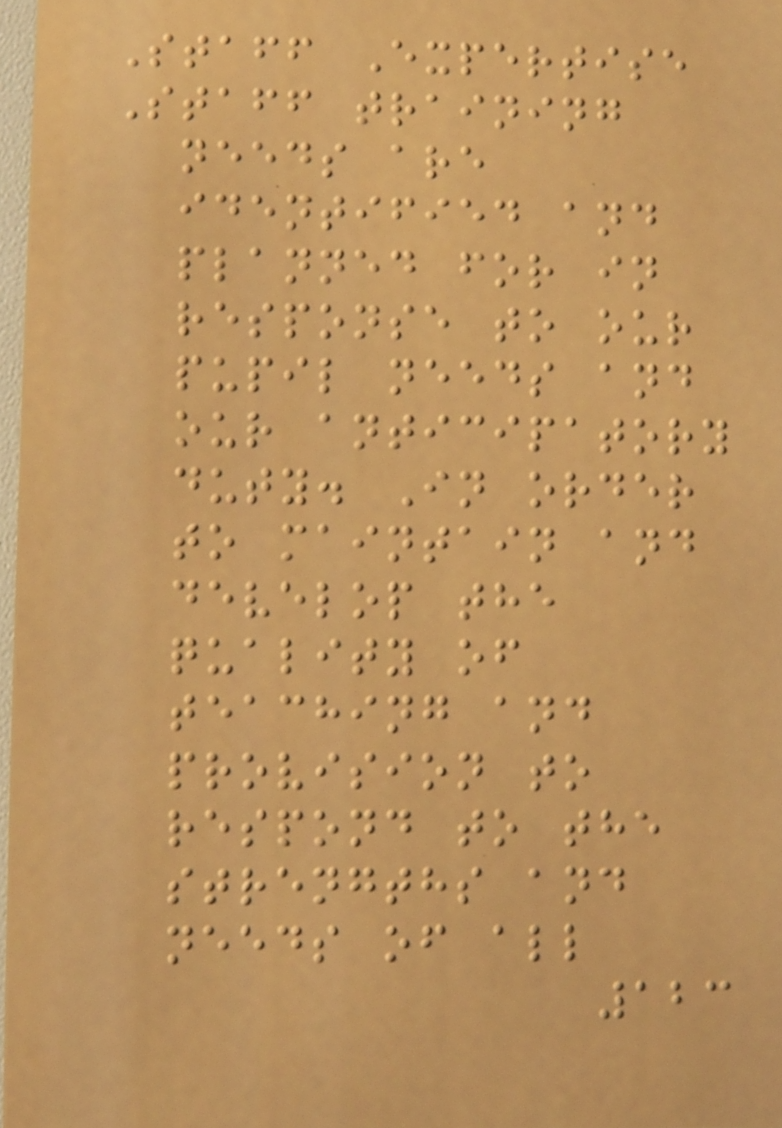Staff Expertise
Staff training
needs are
identified and
planned for in
response to our
pupil needs and
our anticipatory
duty. In order
to maintain and
develop the
quality of
teaching and
provision to
respond to the
strengths and
needs of all
123
